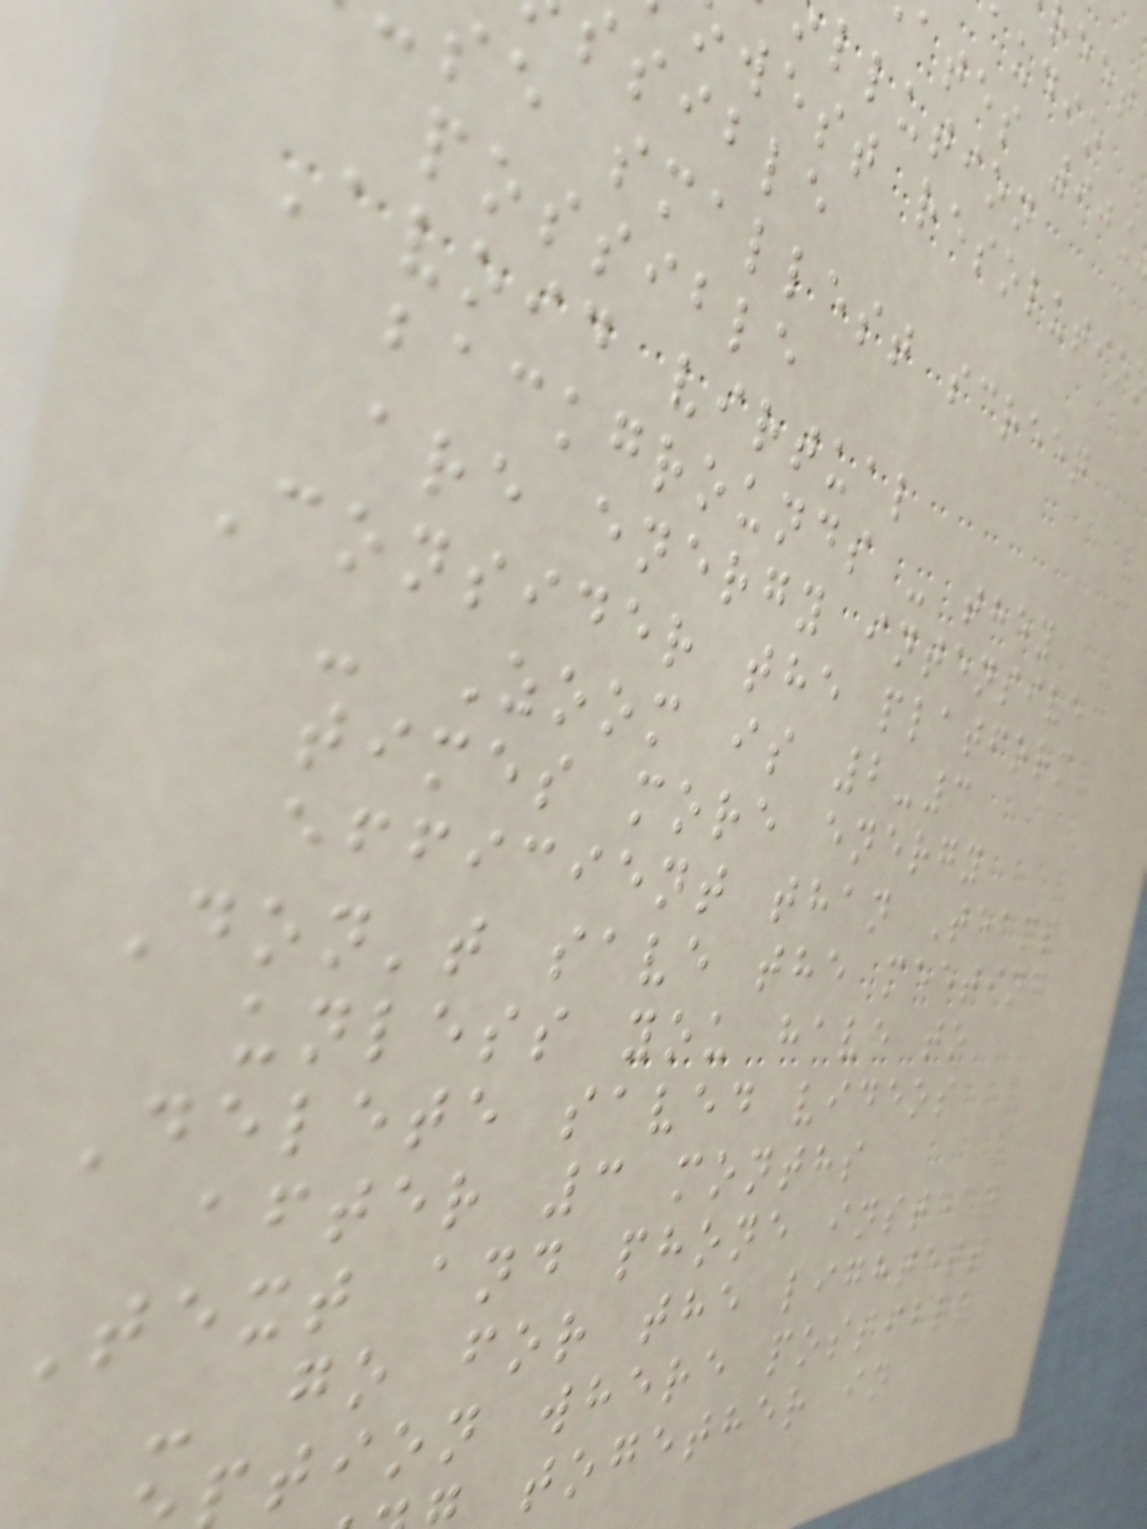audio
ates 90
llution
west resolutio
sible
se smallest screen
possible
Avoid virtual
backgrounds - they
are energy intensive
Consider the platform
- Zoom is 2-3
times more energy
efficient than Teams
Don't save the meeting
unless you have to
Delete saved videos
after 3 months
Text and phone instead
- go for the lightest
tion where possible
together in
